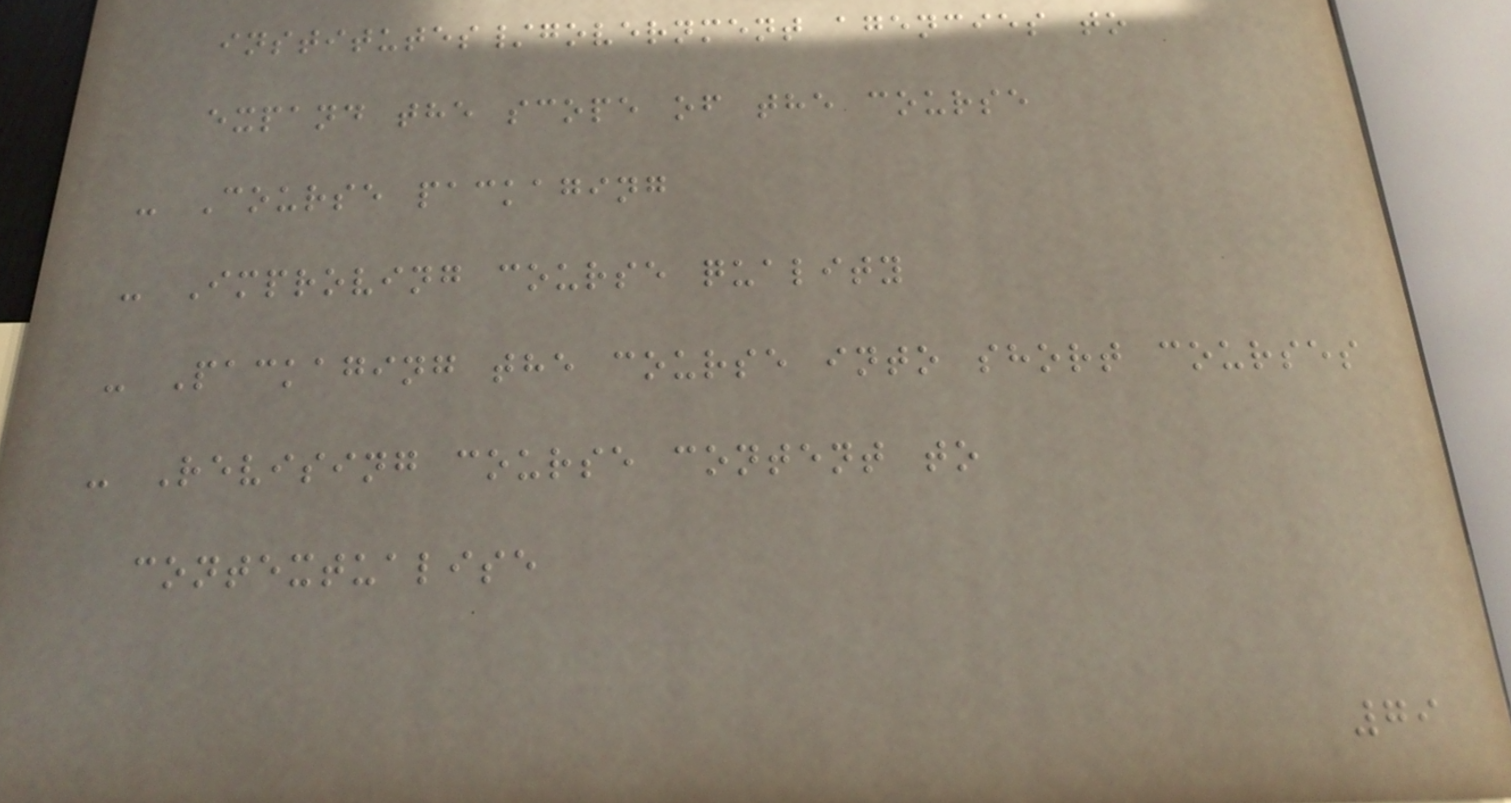institutes/government agencies to
expand the scope of the course
- Course packaging
- Improving course quality
- Packaging the course into short courses
- Revising course content to
contextualise
79
